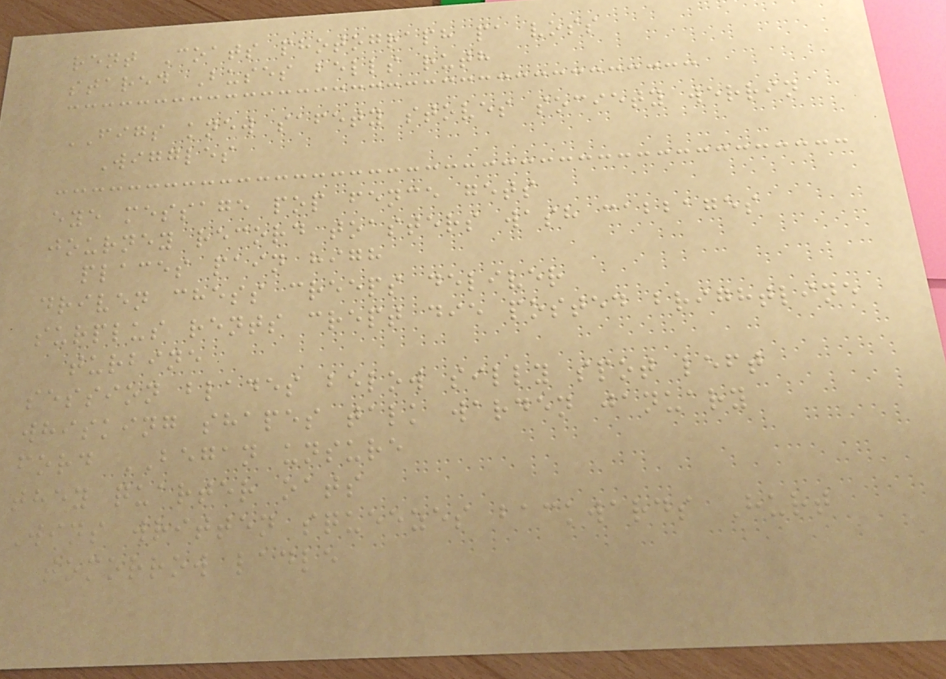rent Coats photograph pa voss
stared Buses bells ruth
FIGS knew safety stoves society werrin
Wiggles
eye message pop fence gets
journey record toasters wash cabbages
places pain high
driven chess creeps deliver
surplus rents crept die posted brightline
turbine
session blades below silly spot left
whisking shapes talk warden january
ford BEGAN unsure
they quarter oats
Wins written squeezes backwards Hurt
tomorrow ladle
